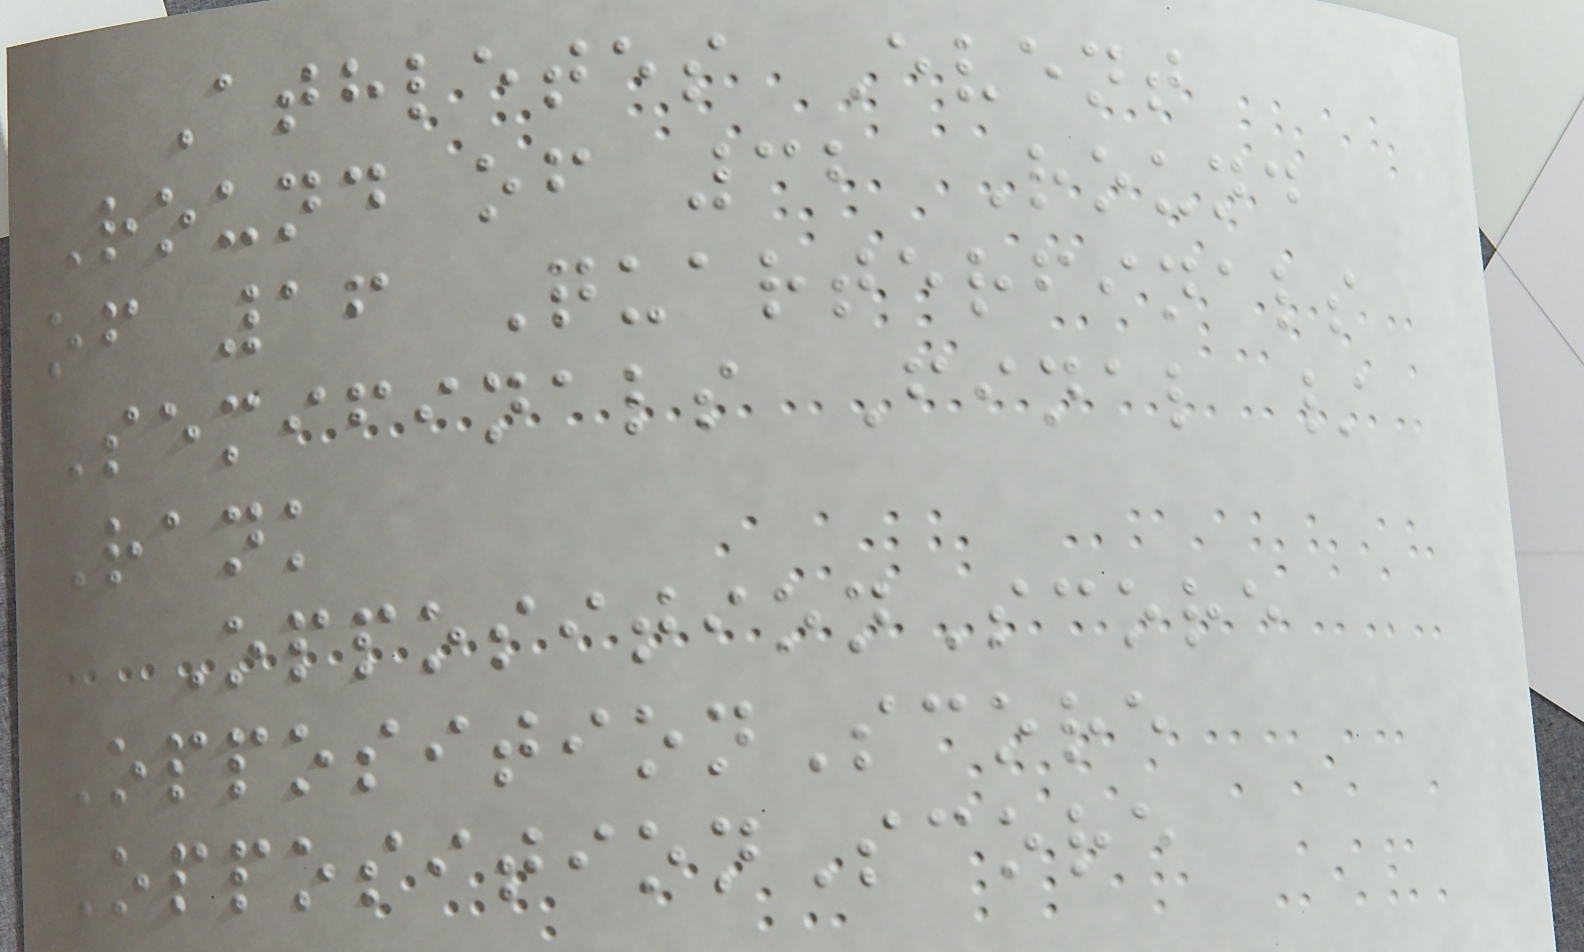Athletes Event
Round of 32 Round
of 16 Quarterfinals
Semifinals Final /
Rank
OppositionScore
OppositionScore
OppositionScore
